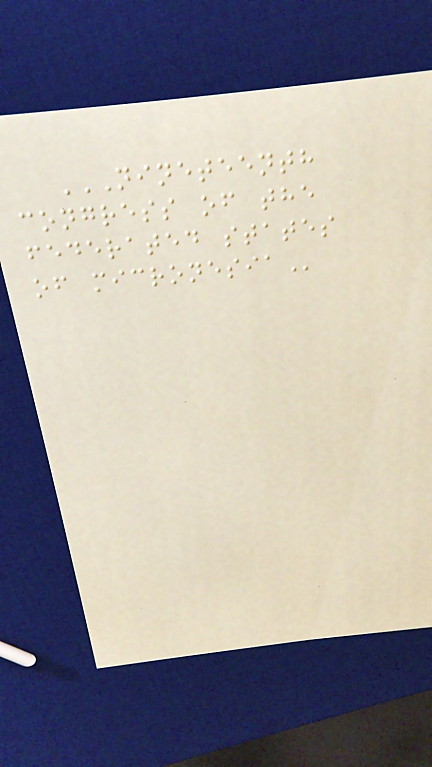NINETEENTH
CONGRESS OF THE
FEDERATED STATES
OF MICRONESIA
